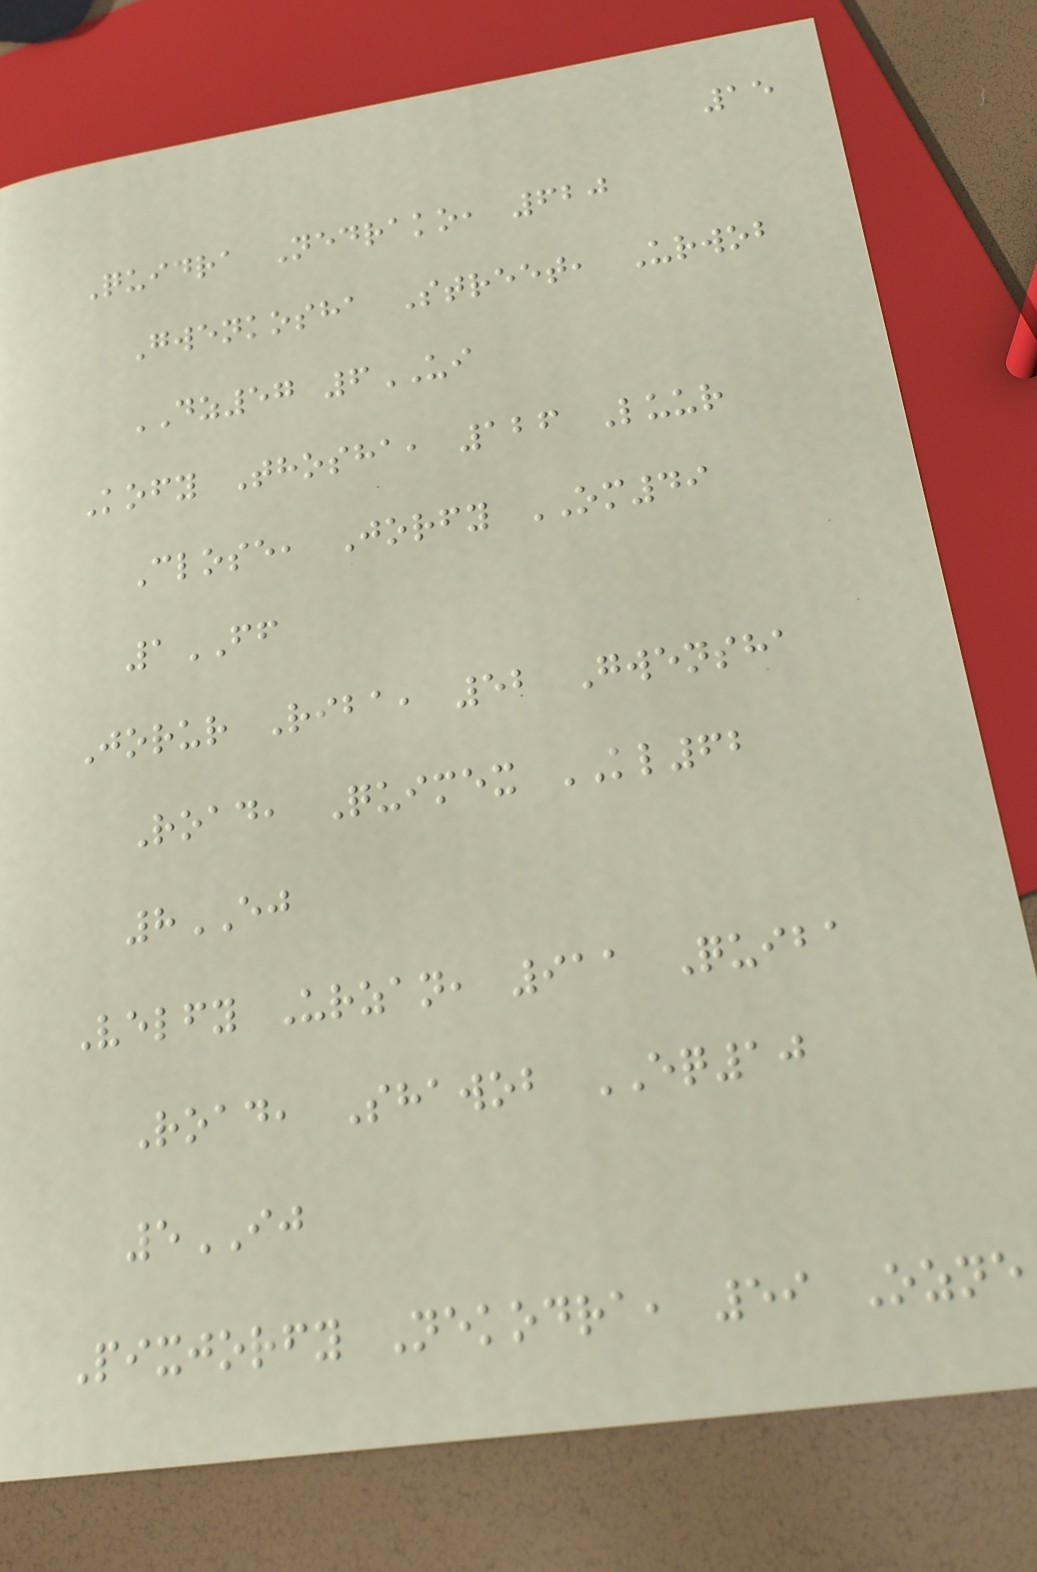15
Quidra Nedrako, 620
Gwenkosha Street, Urwob
DZ57 6UI
Kofy Thosha, 126 Luur
Close, Jorfy OM49
1FF
Jorur Riba, 52 Gwensha
Road, Quimex KL62
8EJ
Velfy Urzan, 911 Quiba
Road, Shawob EQ10
5IJ
Pixjorfy Nekodra, 59 Ozne
